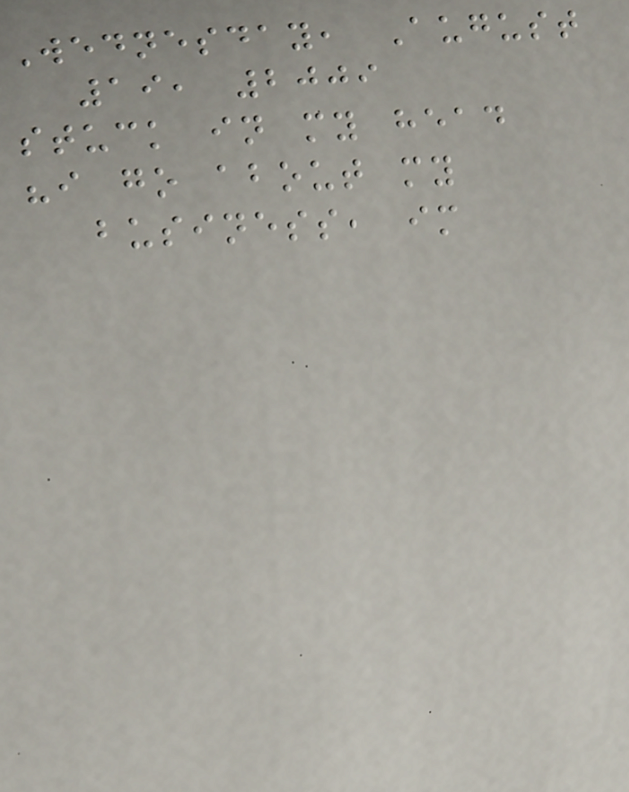Wednesday, August
19, 2009
stuck in my head
"i go about my
business, im
